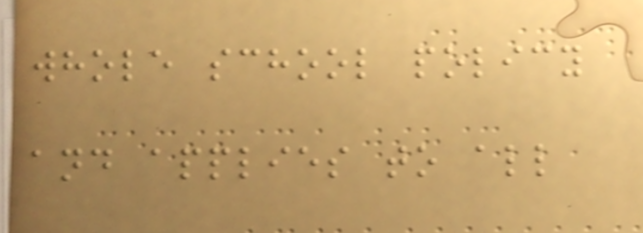whole school policy
and applies to all
